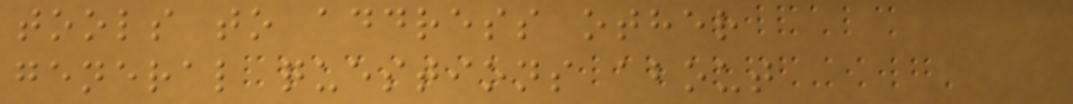tools to address other
general questions about
